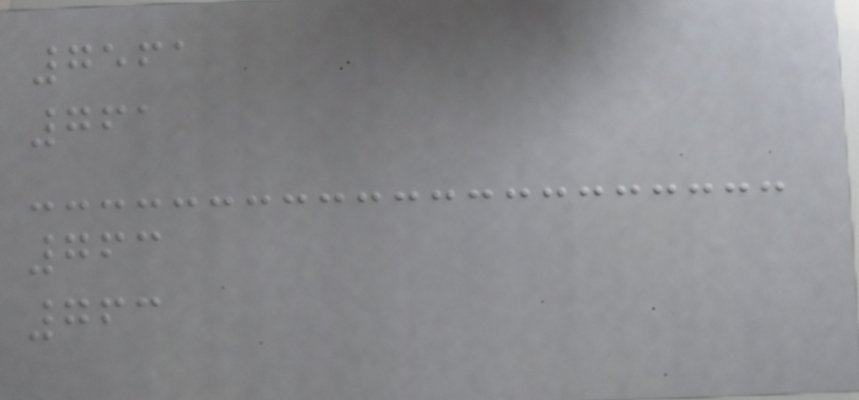7561
761
763
763
